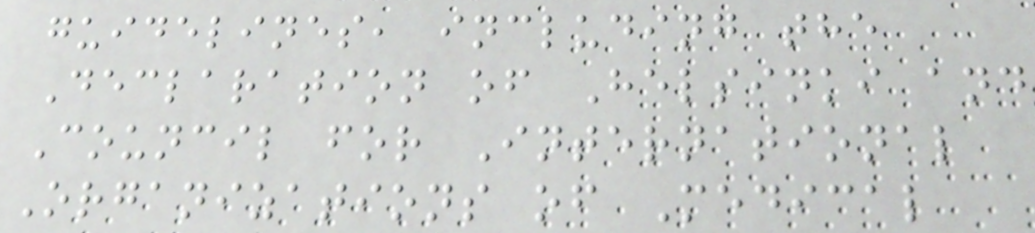guidelines, including the
Declaration of Helsinki and
Council for International
Organizations of Medical
